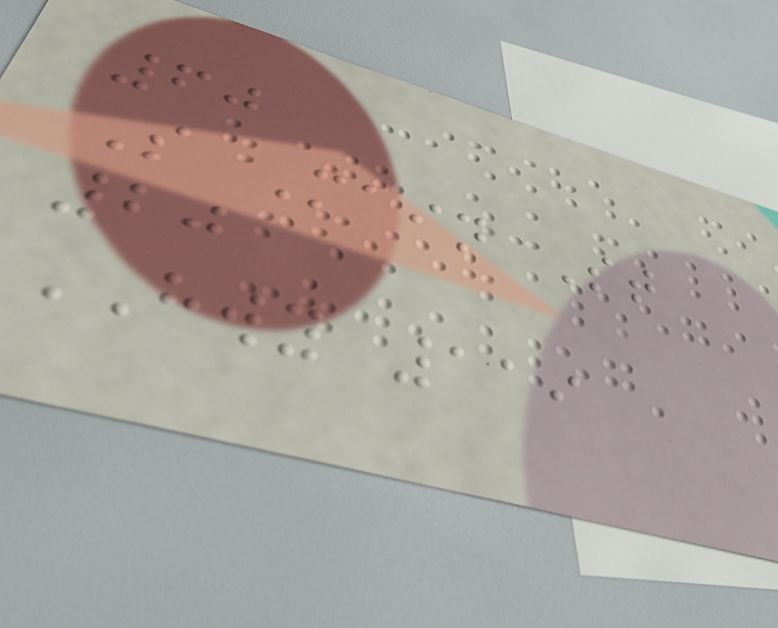60
S Main St
20
HWY 119
